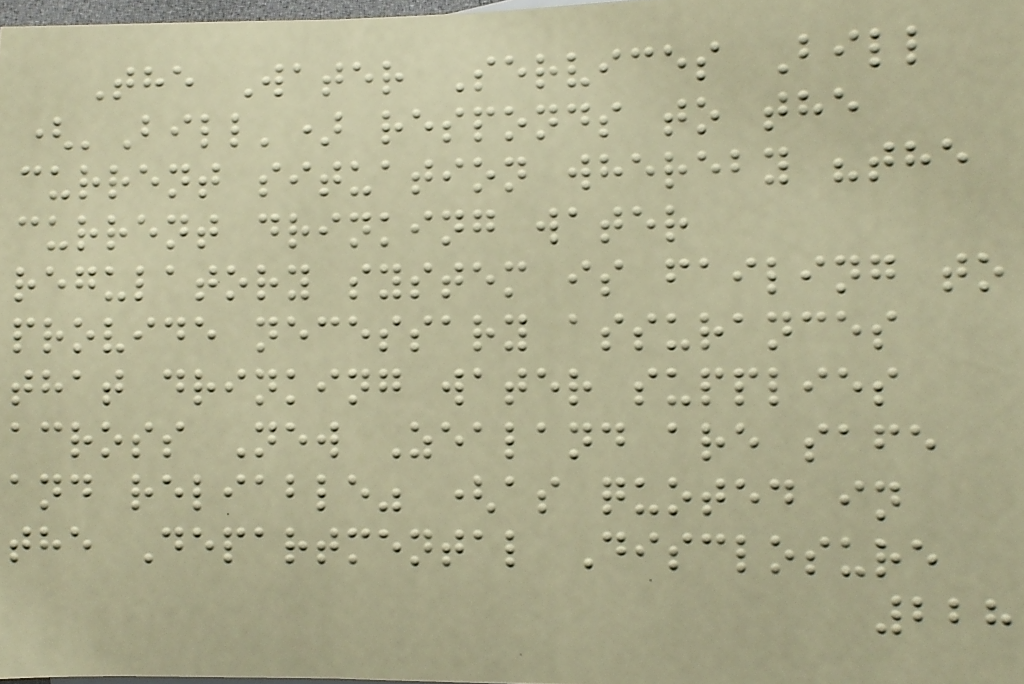The Water Services Bill
('Bill') responds to the
current situation whereby "the
current drinking water
regulatory system is failing to
provide necessary assurances
that drinking water supplies
across New Zealand are safe
and reliable" (as quoted in
the Departmental Disclosure
228
